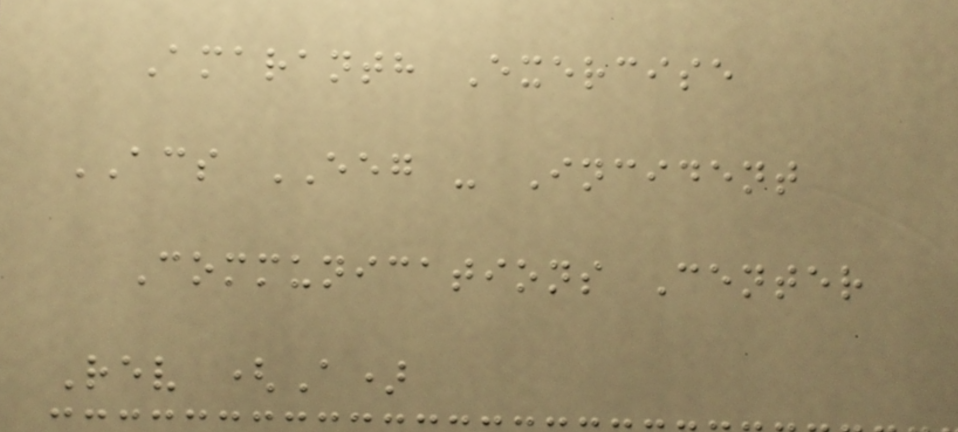Amaranth Exercise
ACS EEG - Incident
Communications Center
Rev (A)
